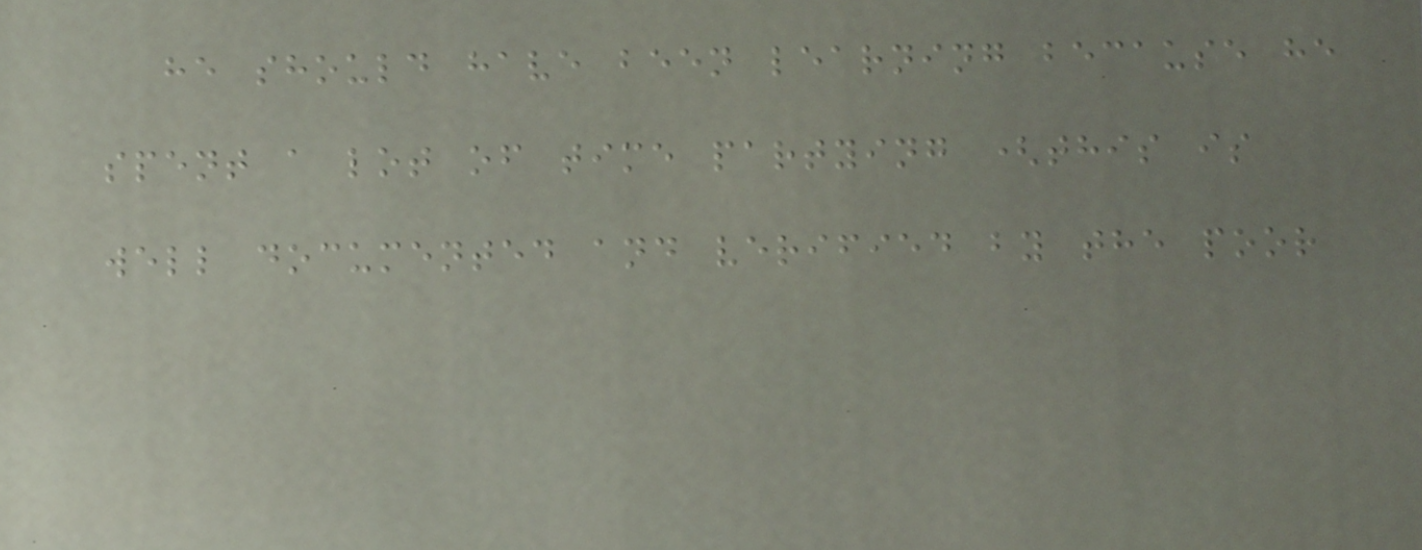he should have been learning because he
spent a lot of time partying (this is
well documented and verified by the poor
